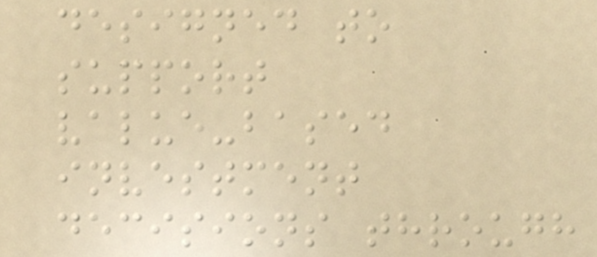designed to
support
value-based
investment
decisions through
